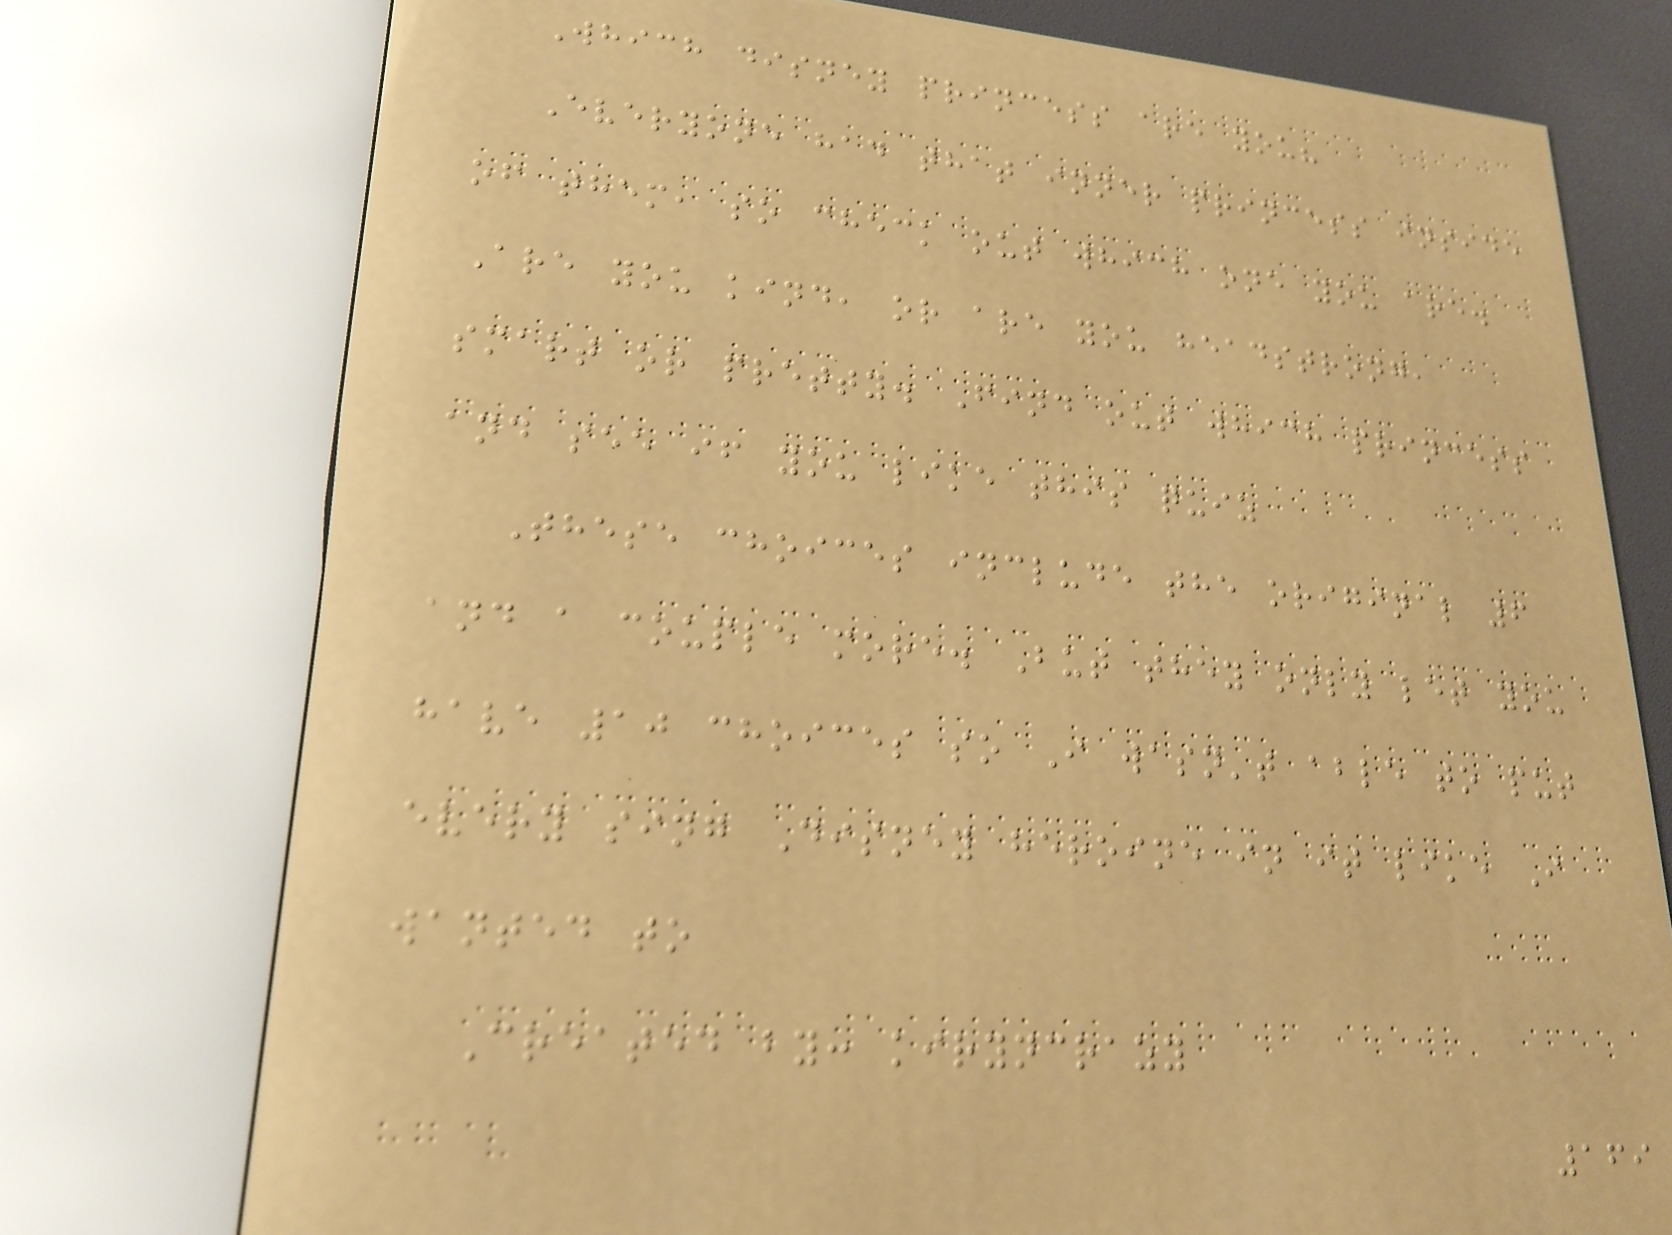Which disney princess are you?
Everyone had that inner princess inside
of them, so check out which one you are.
Are you kind, or are you headstrong,
smart or pretty. Find out which princess
and see if you like this quiz
These choices include the original 6
and a couple more. But they only let you
have 10 choices so I wasn't able to put
every sing Disney heroine in it like I
wanted to
Created by: kiryncrazy
169
